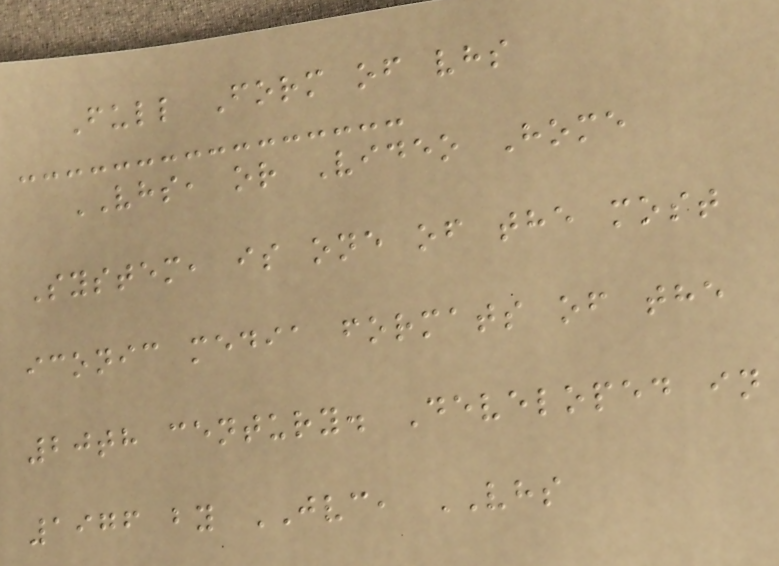Full Form of vhs
VHS, or Video Home
System, is one of the most
iconic media formats of the
20th century. Developed in
1976 by JVC, VHS
